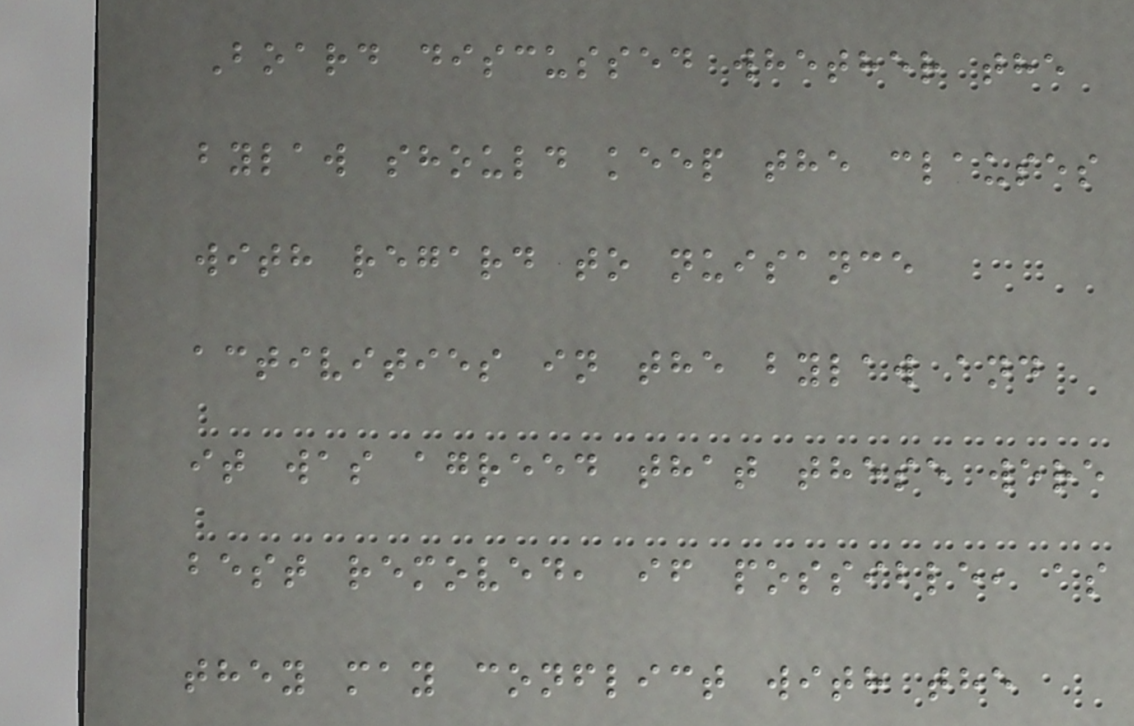Board discussed whether the
bylaw should keep the clauses
with regard to nuisance
activities in the bylaw and
it was agreed that these were
best removed, if possible, as
they may conflict with the
